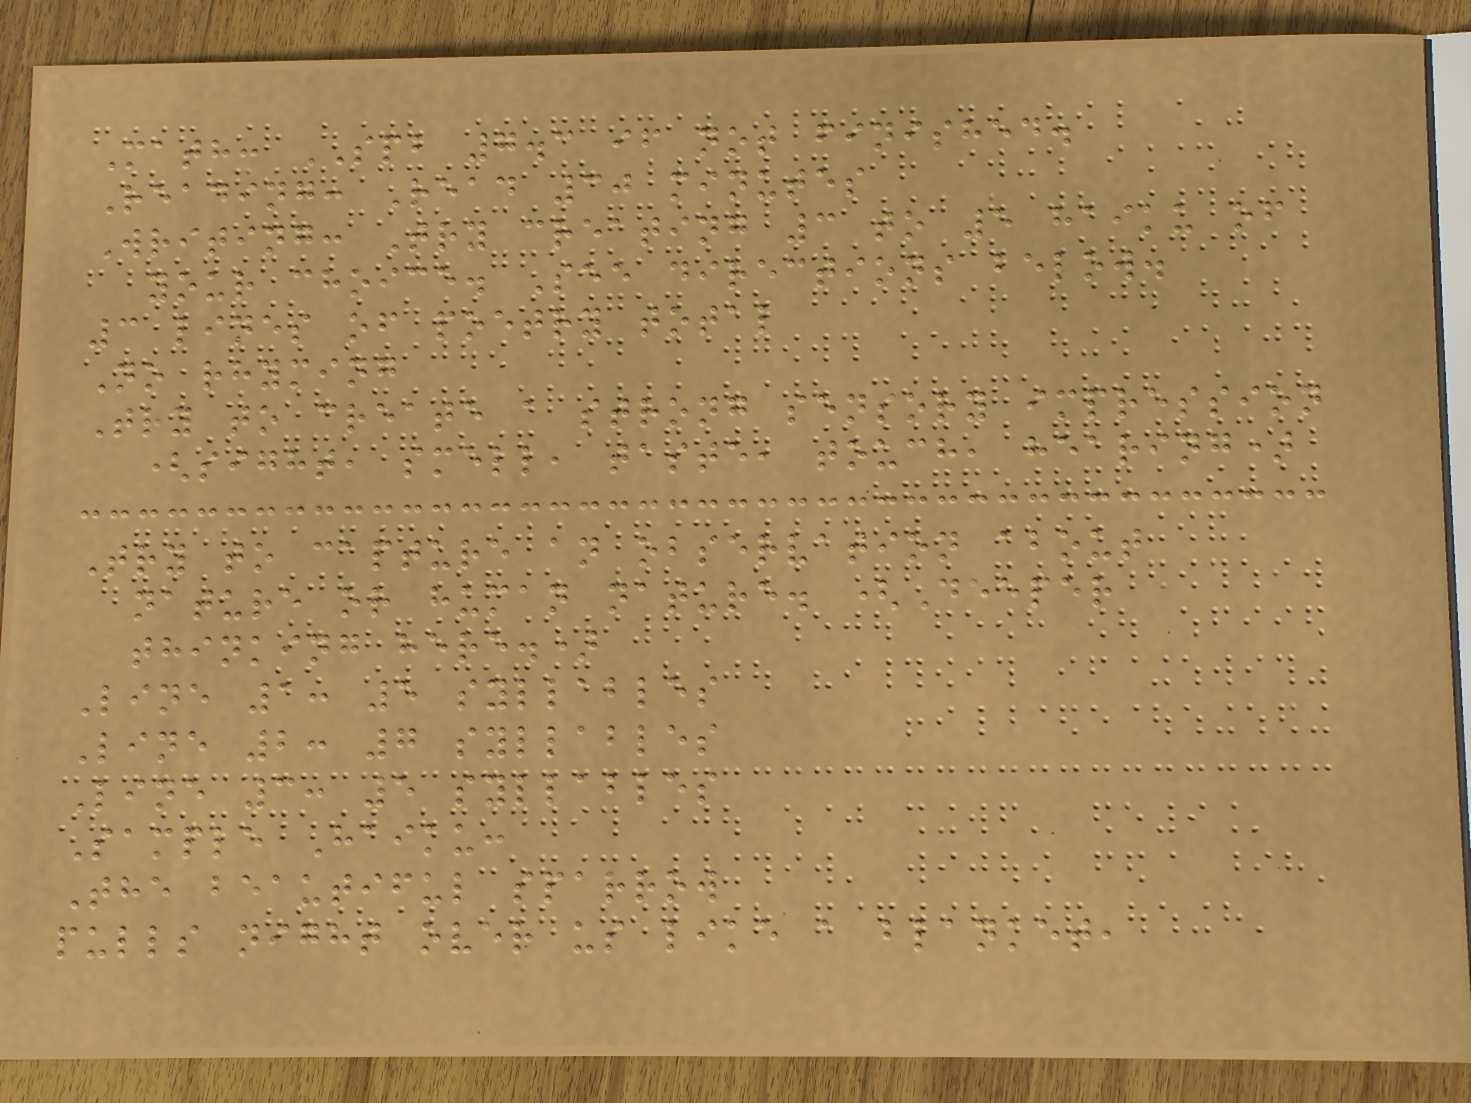Math: SPB 7.3 if not finished.
Reading: Read 30 minutes
Writing: Try creating 3 to 5 haiku of
your choice. See directions below.
3 lines of poetry total
No rhyming
Try to create a strong sensory impression
(sight, smell, taste, touch, hearing)
Try to capture an observation about
nature or human nature. (Deeper
thinking here.)
Line 1: 5 syllables
Line 2: 7 syllables
Line 3: 5 syllables
Sample Haiku:
The beautiful sparrow
pulls night over us like a blanket,
